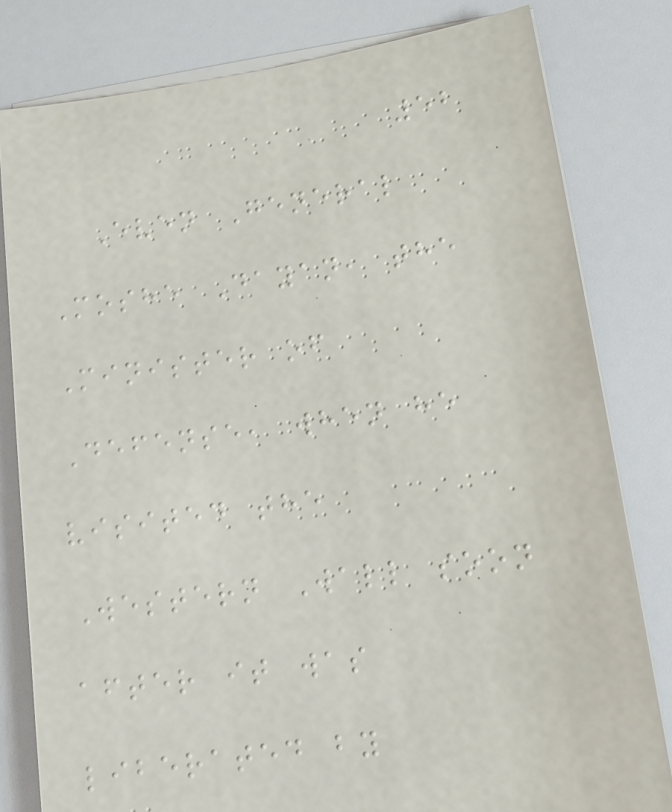52
Even General
Moshe Dayan, the
Minister of
Defense, when he
visited the
Western Wall soon
after it was
liberated by
